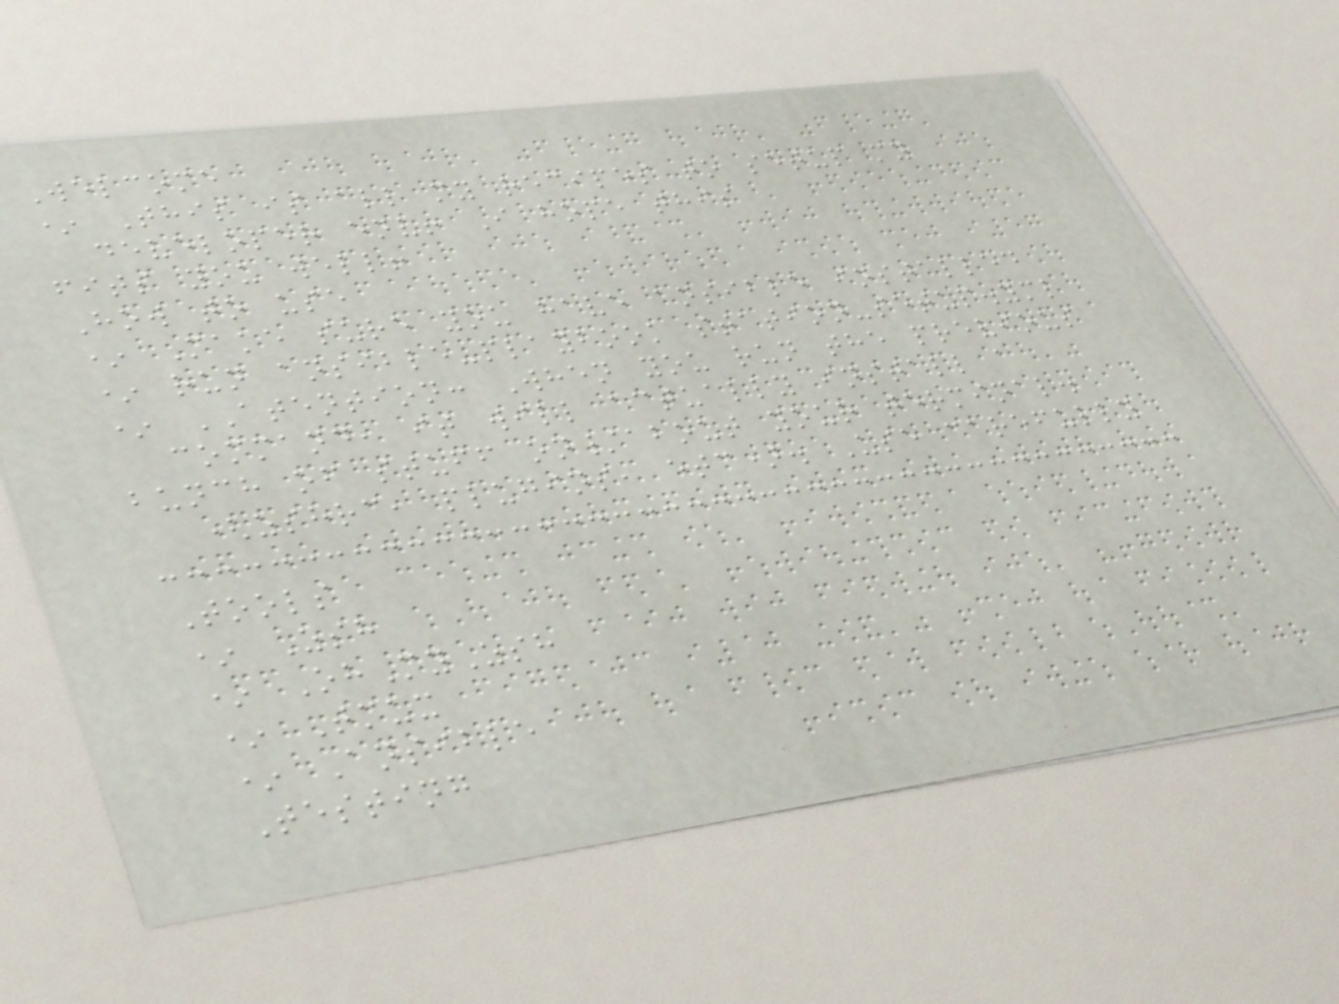Welcome
* This is all my recipes to setup my
developer env! I hope this
fits you well!
How to use
* Make sure you have ansible installed
* run ansible-playbook station-setup.yml
* ATENTION: When you run the previous
command, it will actually install a
bunch of stuff on/about your terminal.
(zshrc, plugins, etc). Use carefully
Tools
* Zsh
* OhMyZsh
* Tmux
* Ansible
Testing
